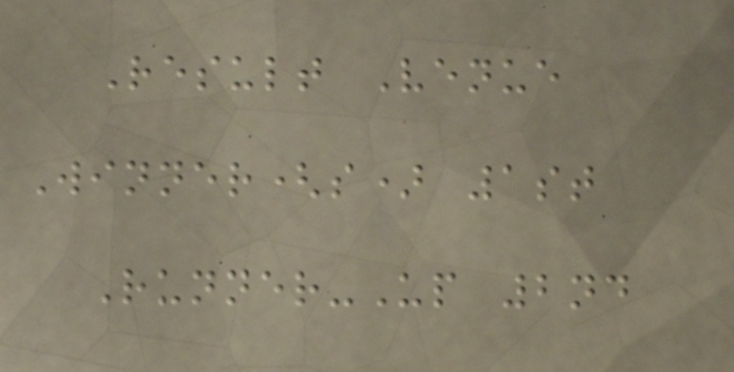Result Venue
Winner(s) 1st
Runner-Up 2nd
